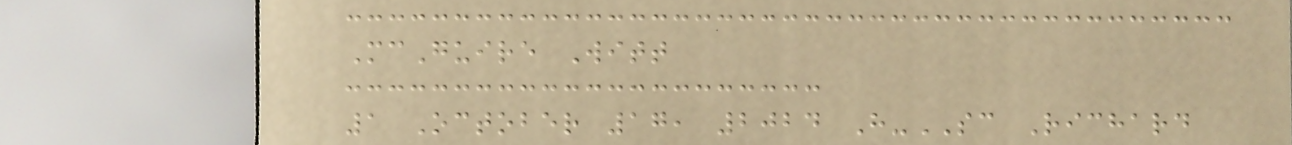McGuire Witt
1 October 17, 2024 H-SC Richard
